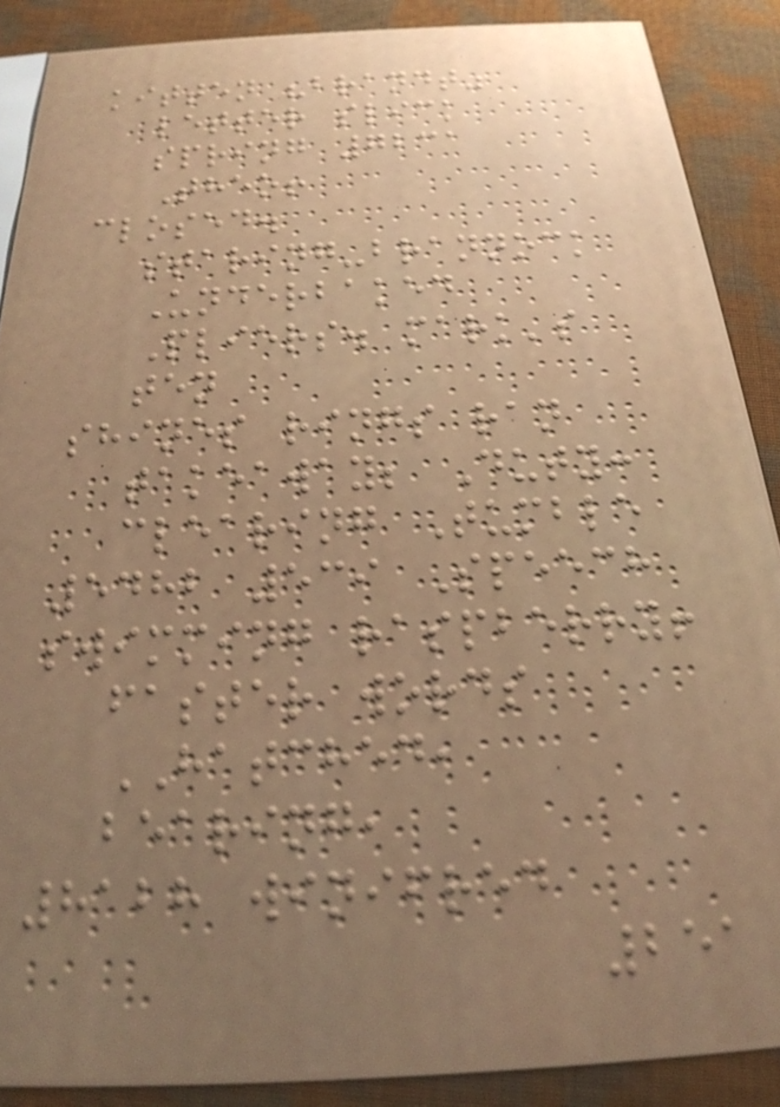kitten "brandt"
letter slick
spring 7231
Theo!
closed.
staring-brannock
Underbaked
Pliers. mark's
ten
shines rings ran
takeaway; Duty:
clearing Tumble
5482 539 Speech
swimming raspberry!
faster words
HATCHED,
bearing,
8128 winifred
251
